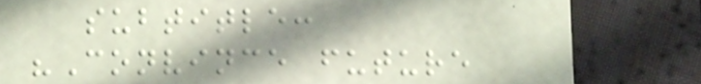subtitle:
"Convince future
